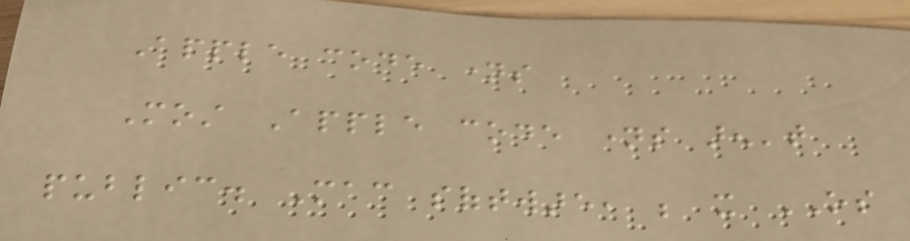Apple code names
Most Apple code names aren't
public. Mac software, be it OS
